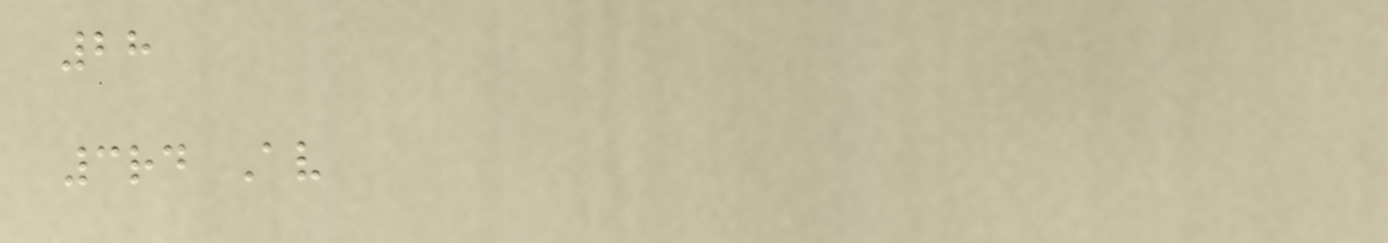28
3rd Av
